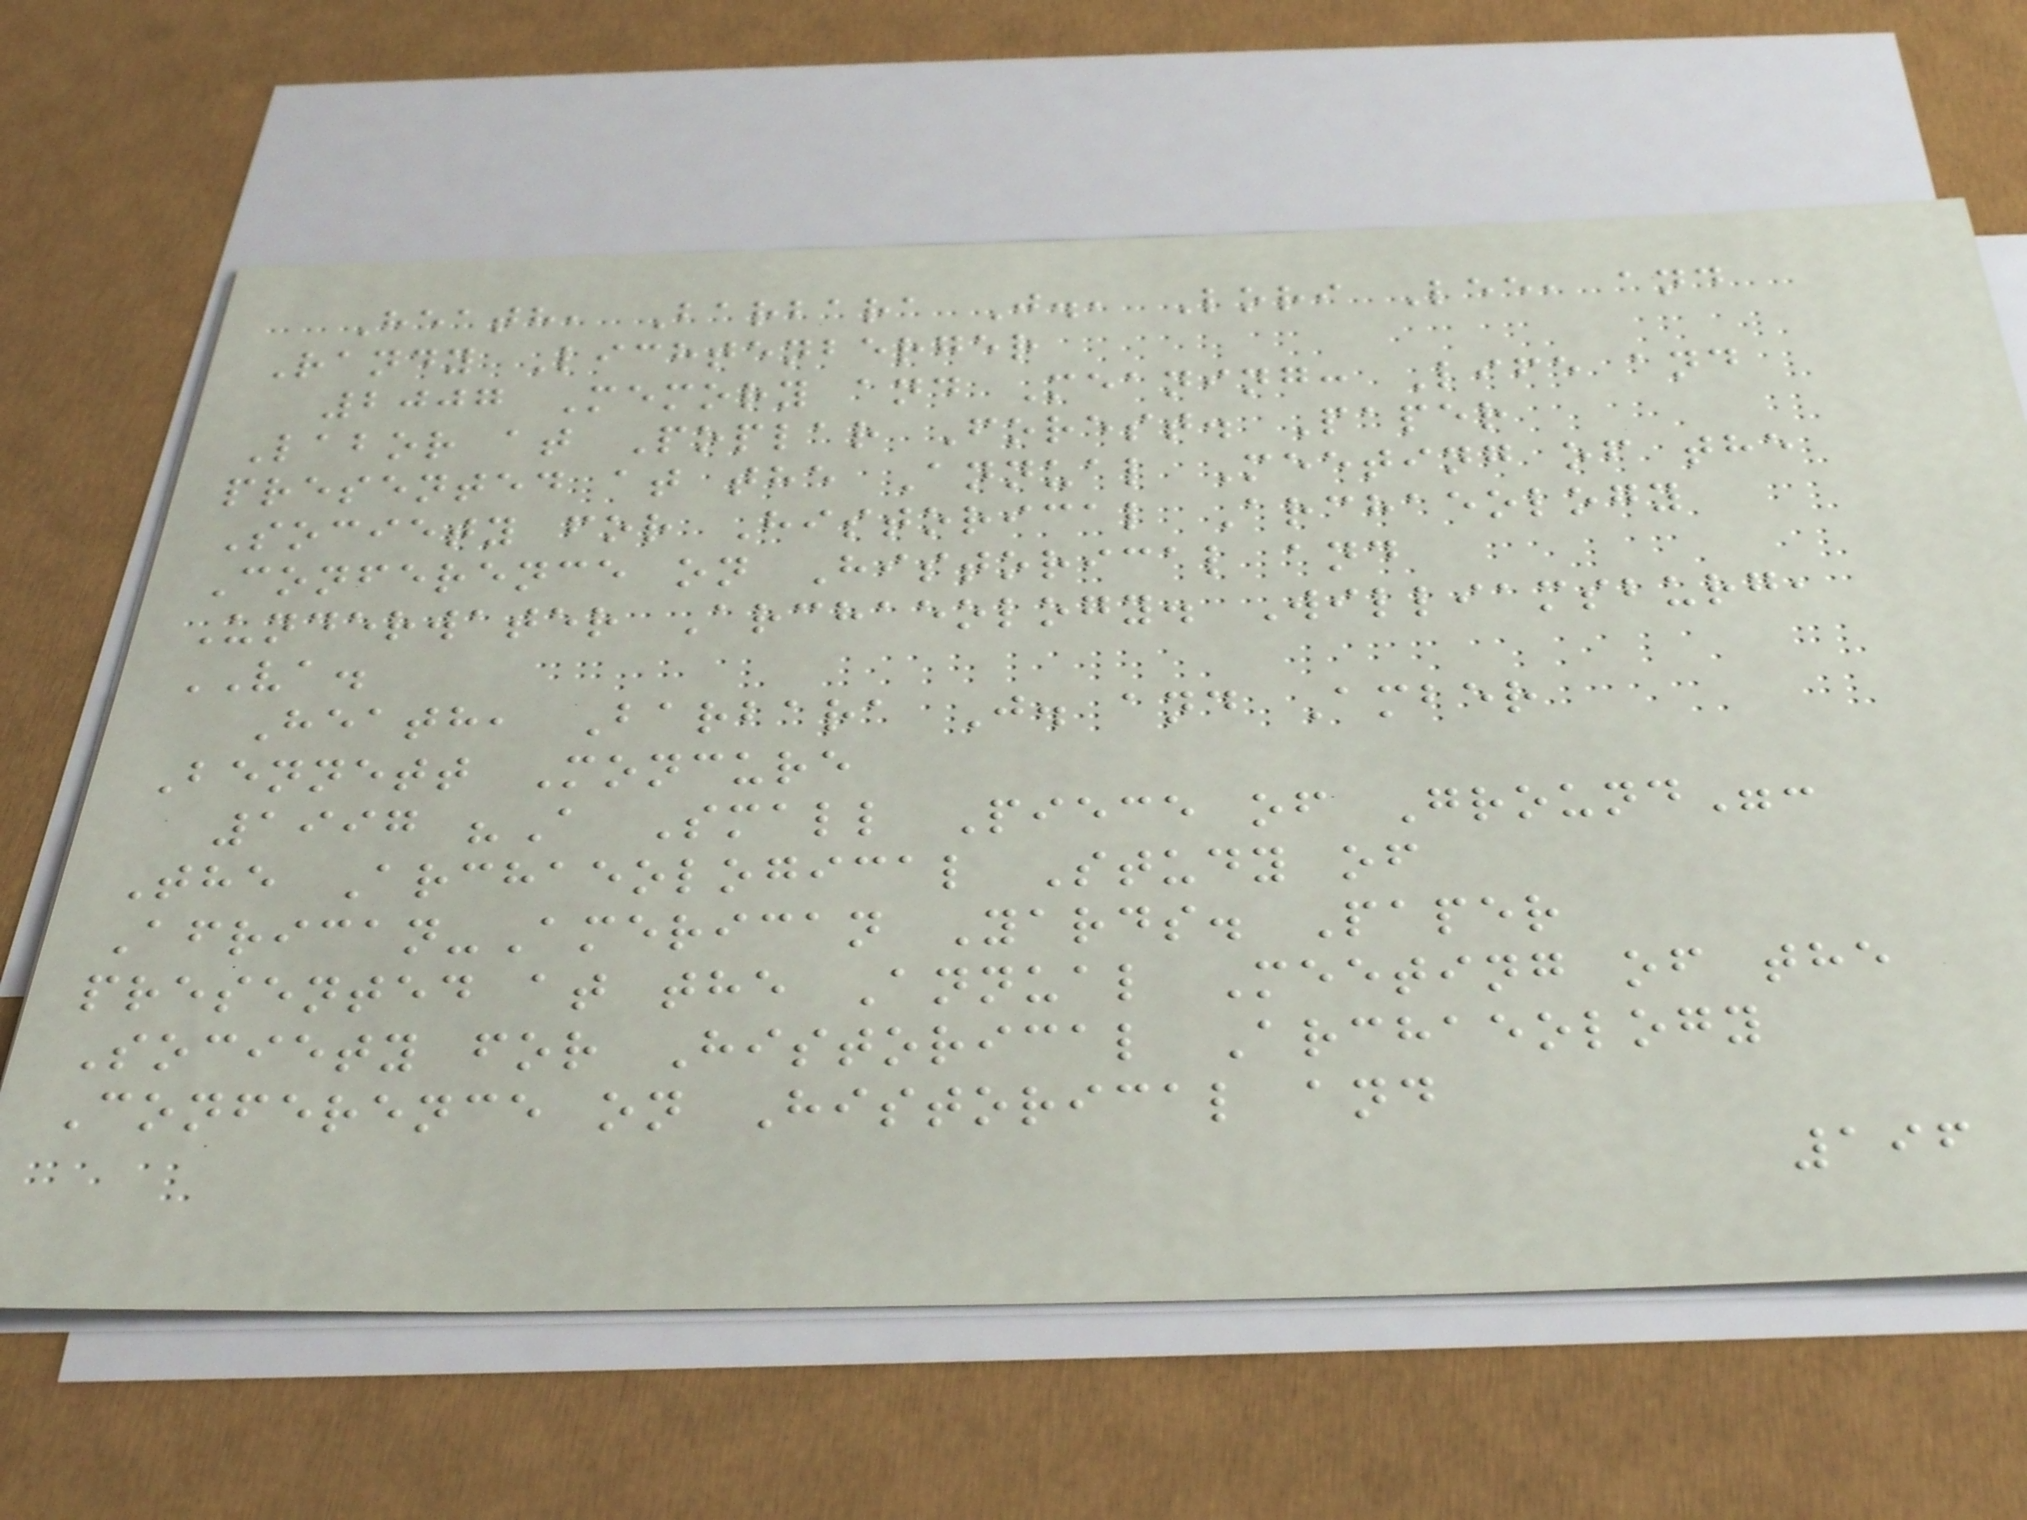Heath, Barbara J., Lori Lee, and
Randy Lichtenberger
2007 Memory and Meaning: Life and
Labor at Poplar Forest. Paper
presented at the Annual Meeting of the
Society for Historical Archaeology
Conference on Historical and
Underwater Archaeology. Williamsburg,
VA.
Heath, Barbara J. and Amber
Bennett Moncure
1997 "A Small Piece of Ground":
The Archaeological Study of
African-American Yards. Paper
presented at the Annual Meeting of the
Society for Historical Archaeology
Conference on Historical and
196
